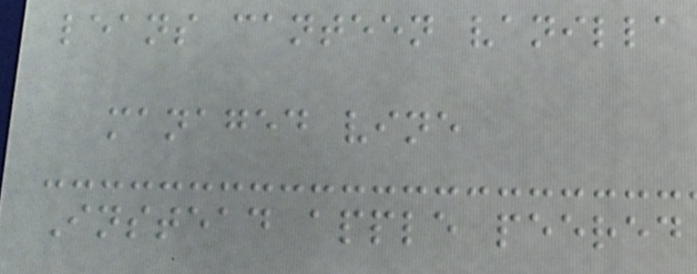leans canteen vanilla
managed vine
Instead apple peered
